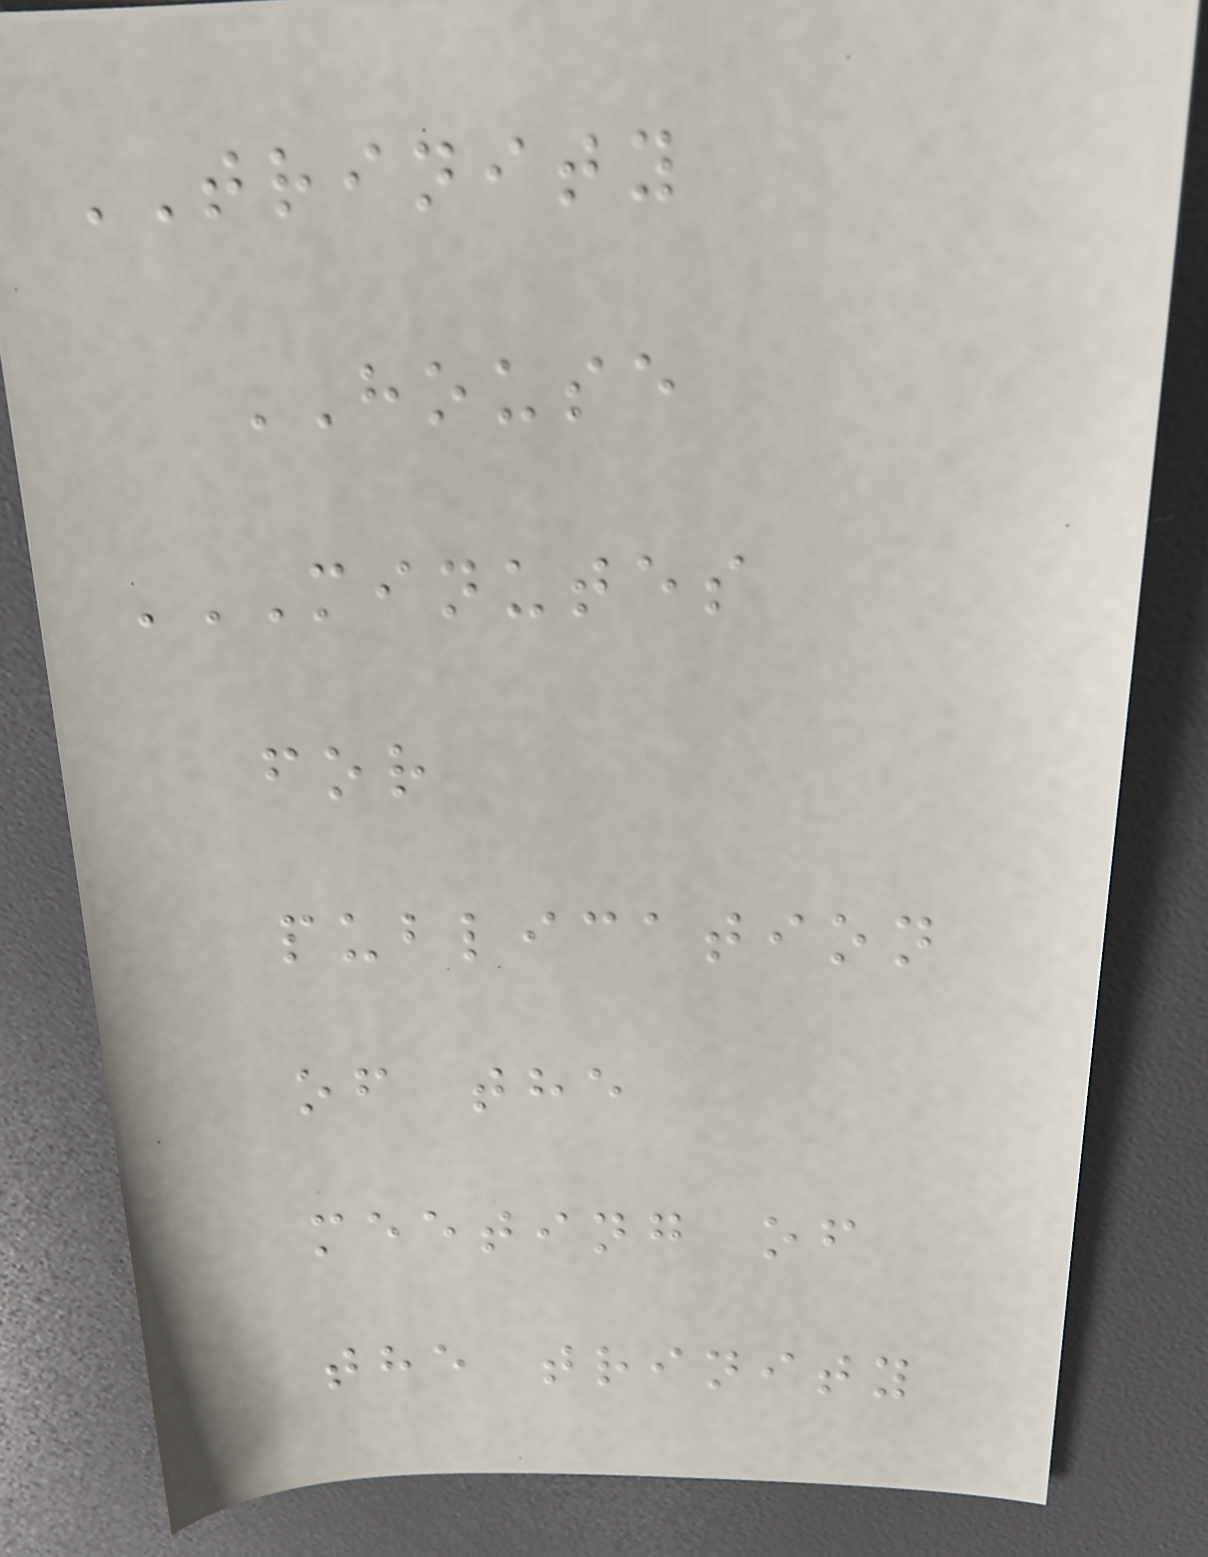TRINITY
HOUSE
MINUTES
FOR
PUBLICATION
OF THE
MEETING OF
THE TRINITY
